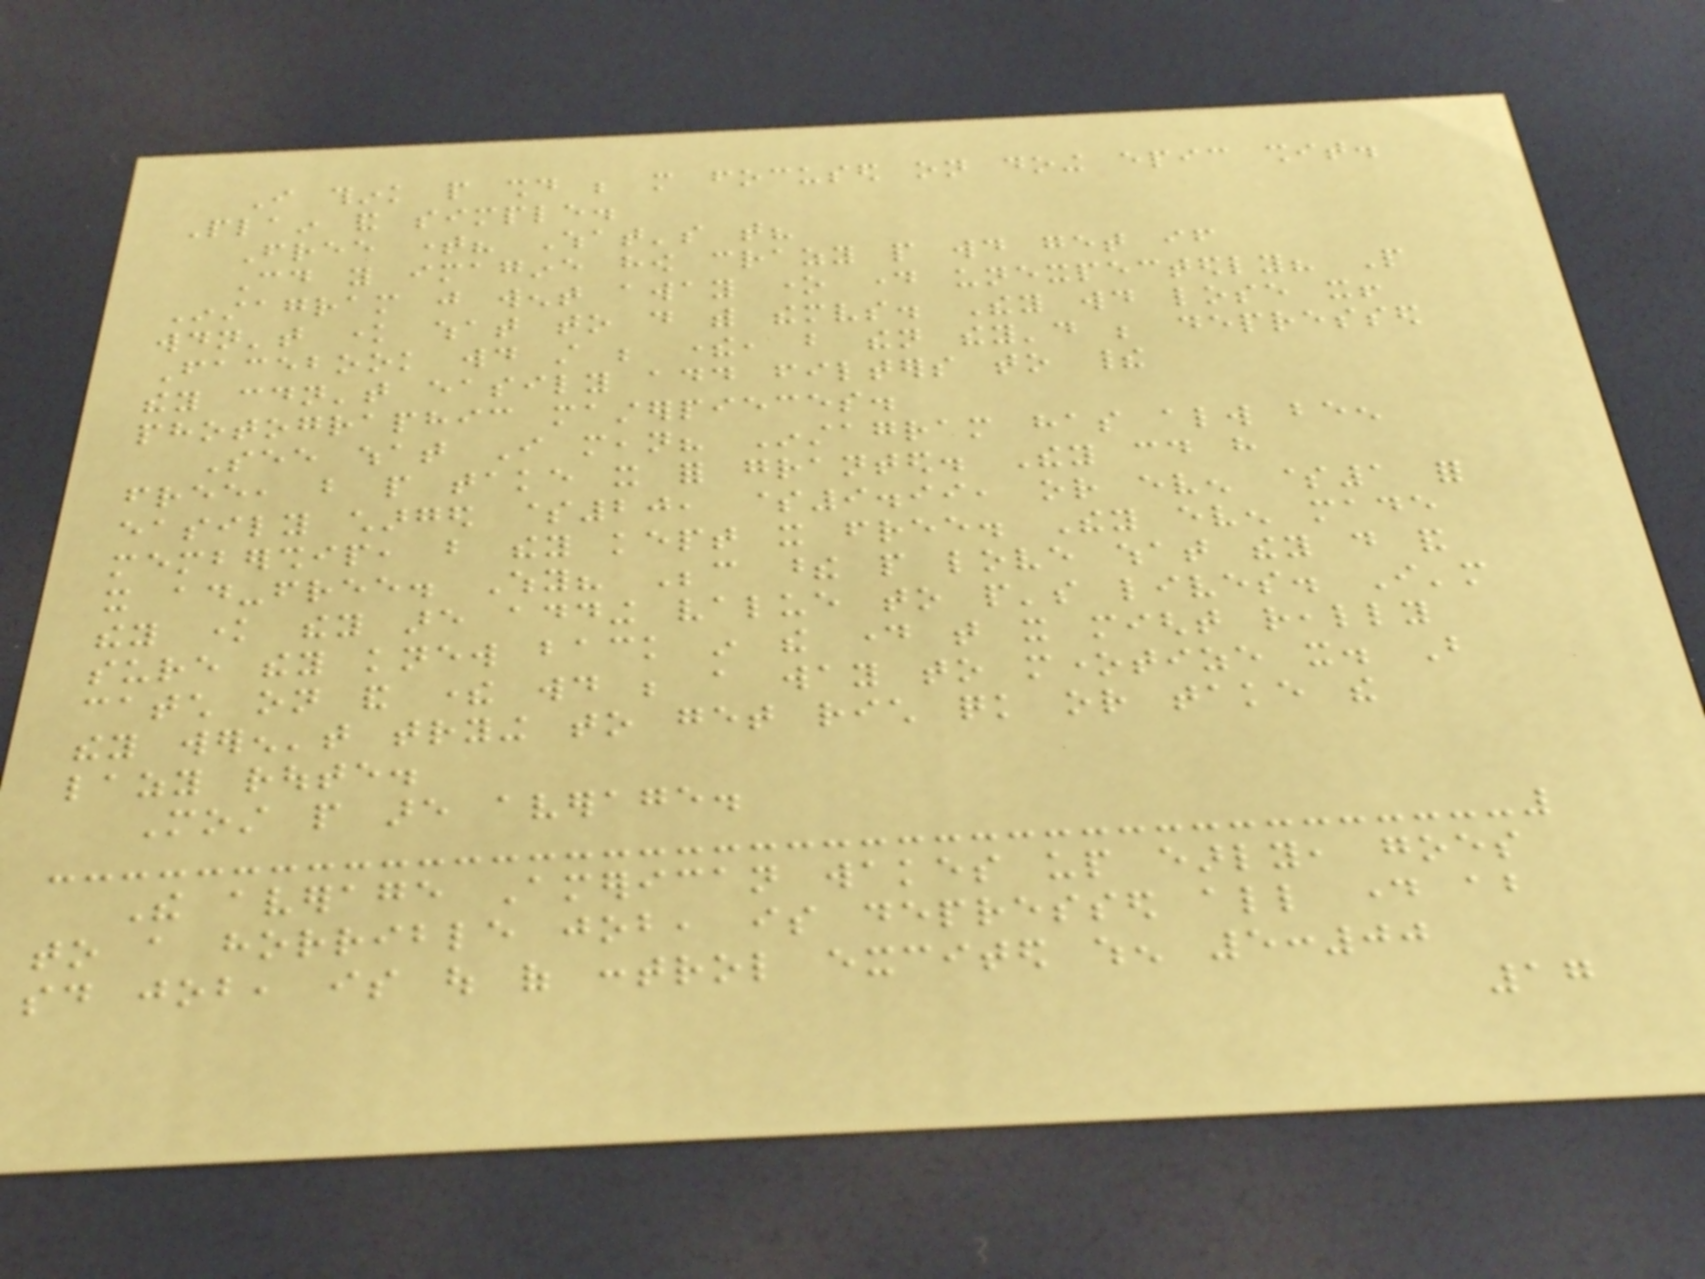I think people should be more focused on doing epic shit.
Plain and simple.
Free time? What's that?
Could you imagine how crazy people would get if
Instagram just went away one day unexpectedly? People
wouldn't know what to do with themselves. They would lose it!
Facebook would still be there, but then they'd be depressed
they couldn't easily add filters to their
photographic masterpieces.
See what I mean? Instagram has always been
free, but people take it for granted. They could have
easily charged $20, $9.99, or even $1 for
membership, but they kept it free. They even made
it ad-free. Why? Because these people love what they do and
they know they are adding value to people's lives. I'm
sure they knew back in the day that it might really
catch on and there would be a way to monetize it. But
they weren't trying to get rich quick or take the
lazy route.
Most people are average.
The average American wakes up early, goes
to a horrible job, is depressed all day about
said job, is out of control excited when 5:00
17
